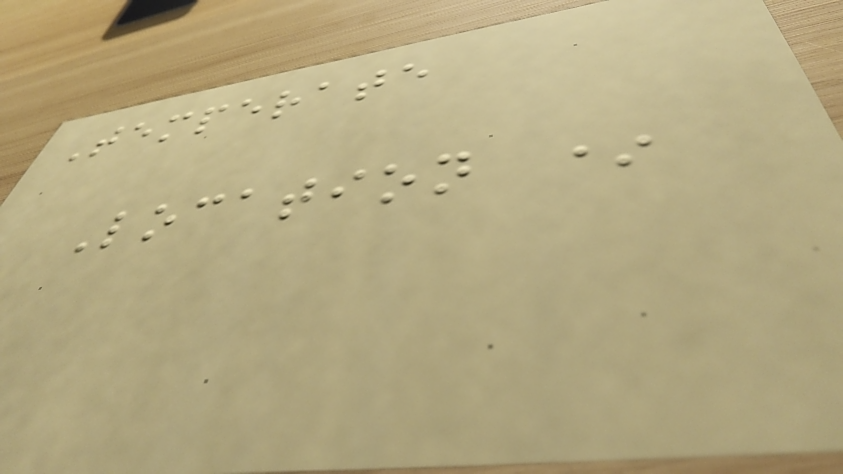Temperate
Location *
